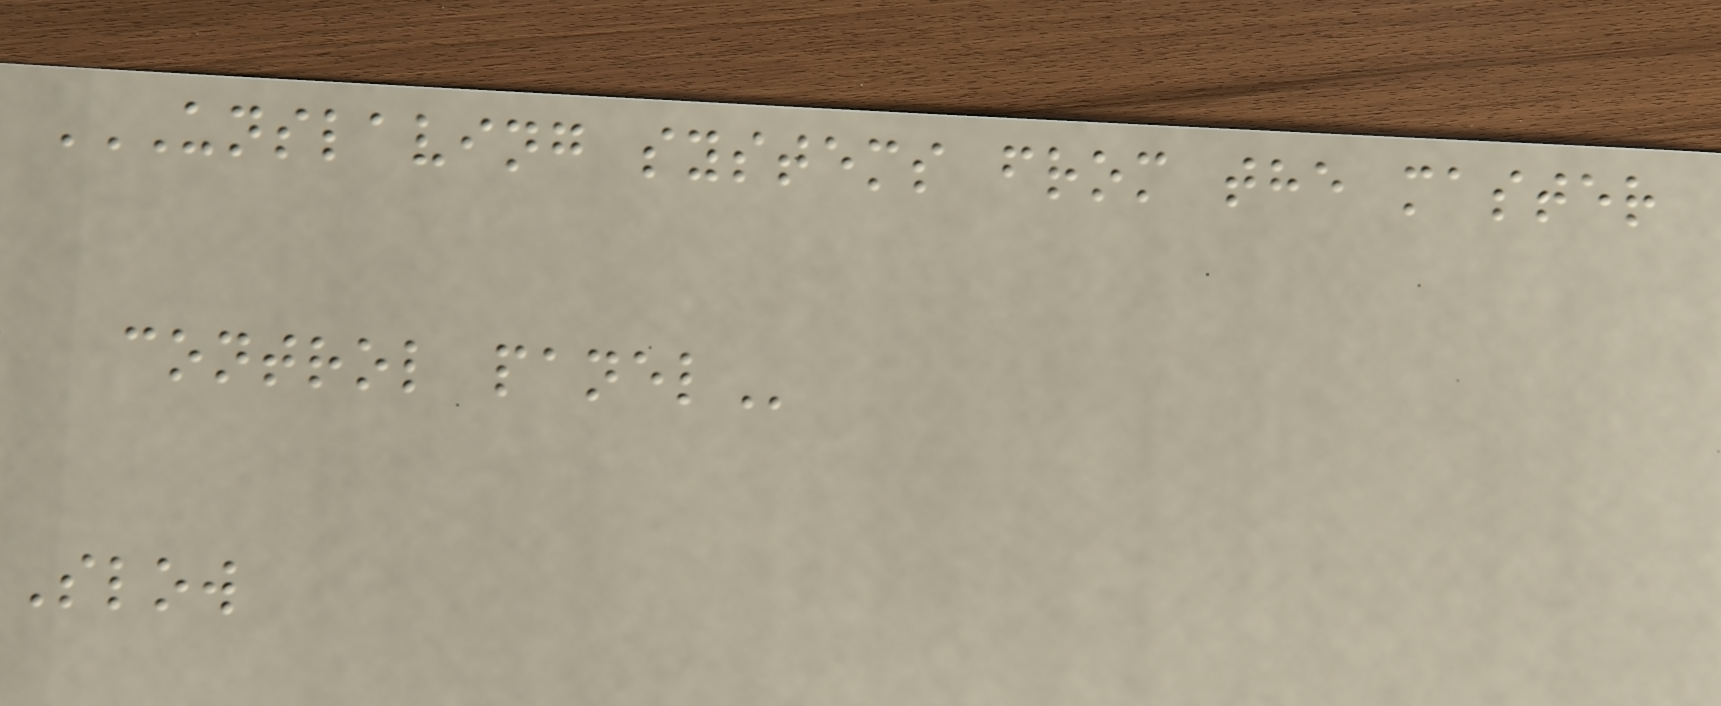UNSLAVING SYSTEMS FROM THE MASTER
CONTROL PANEL
Slow
